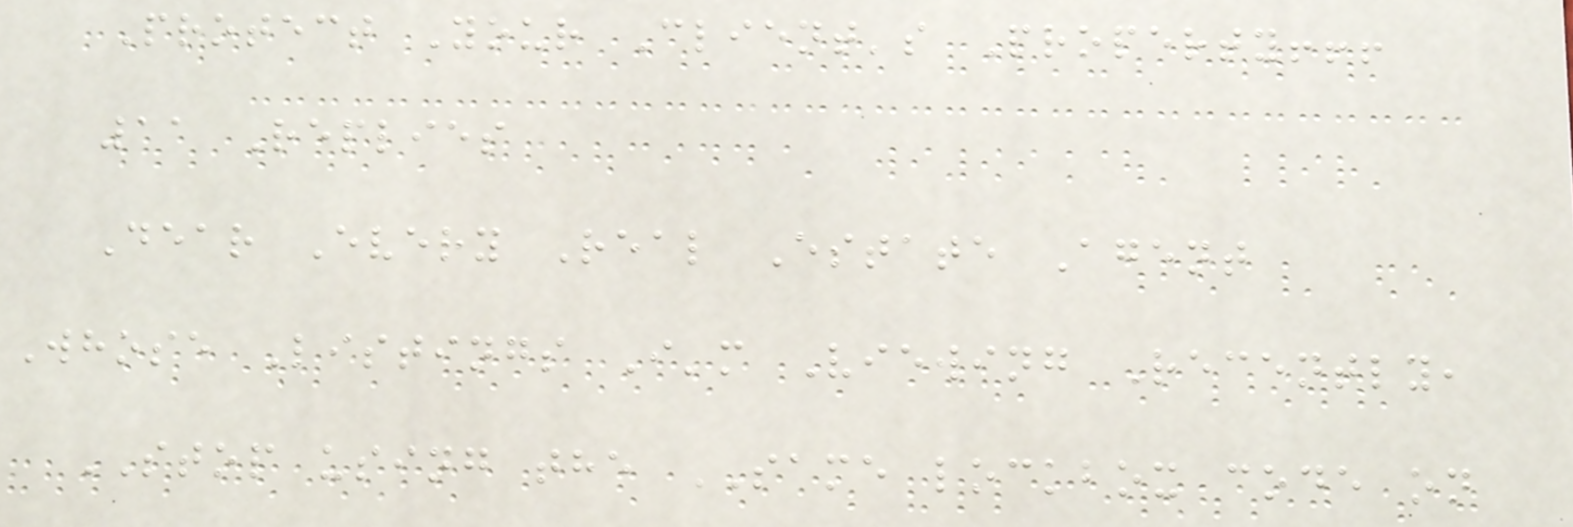Protect Your Client's Property!!!
11 Replies
Dear Every Real Estate Agent
Whose Listings I'm Viewing Recently,
STOP using the SAME lockbox code on
